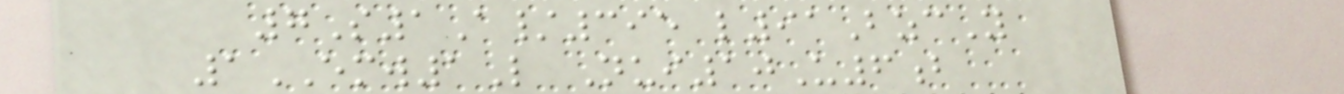7S1A/395 l91BzcY
1EMW1L Nui10U6b
